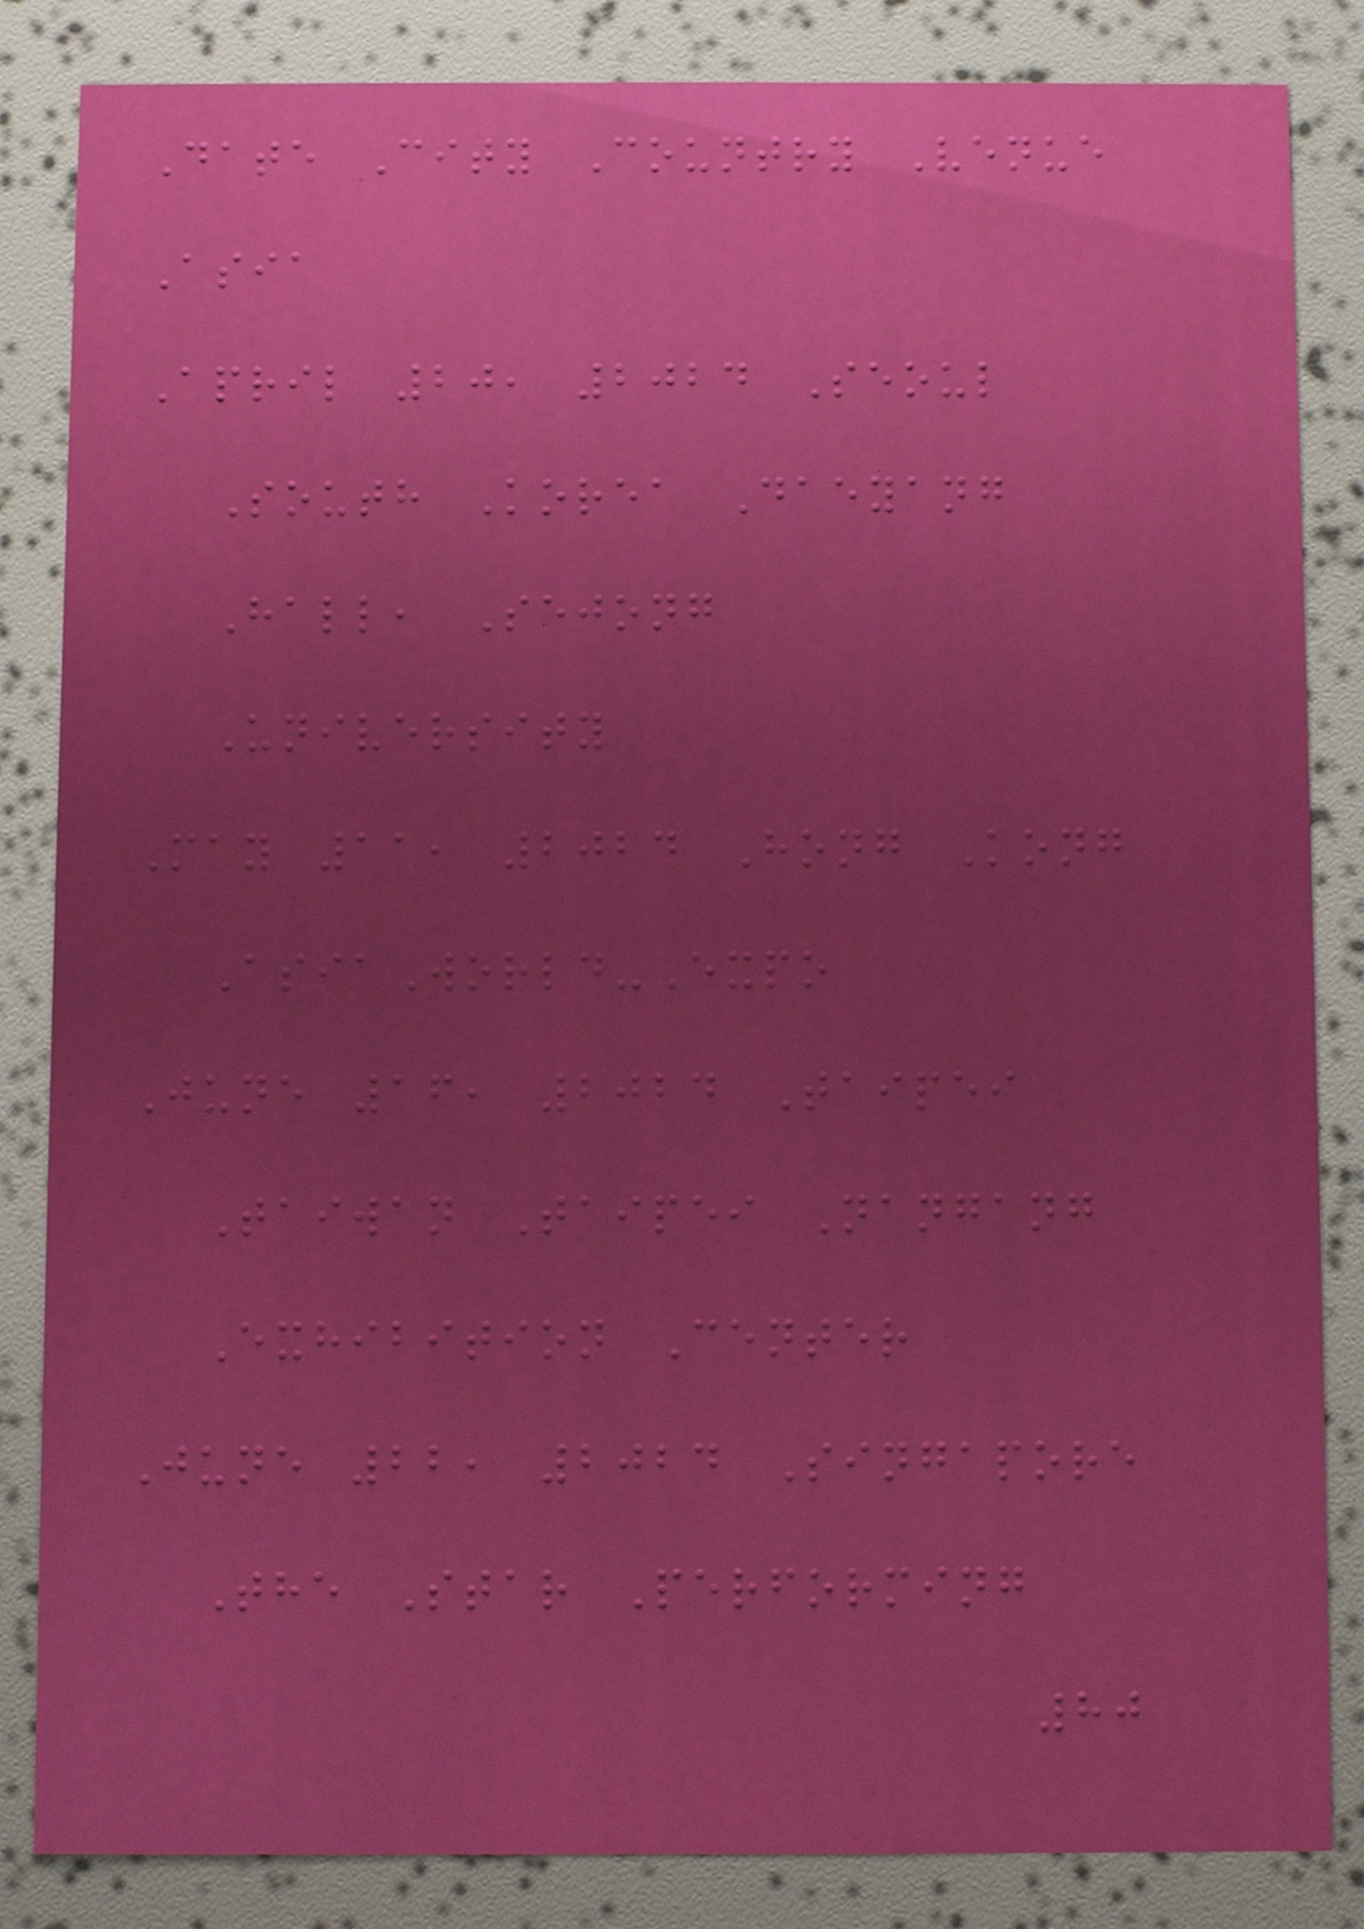Date City Country Venue
Asia
April 20, 2024 Seoul
South Korea Daeyang
Hall, Sejong
University
May 11, 2024 Hong Kong
AsiaWorld-Expo
June 16, 2024 Taipei
Taiwan Taipei Nangang
Exhibition Center
June 22, 2024 Singapore
The Star Performing
80
